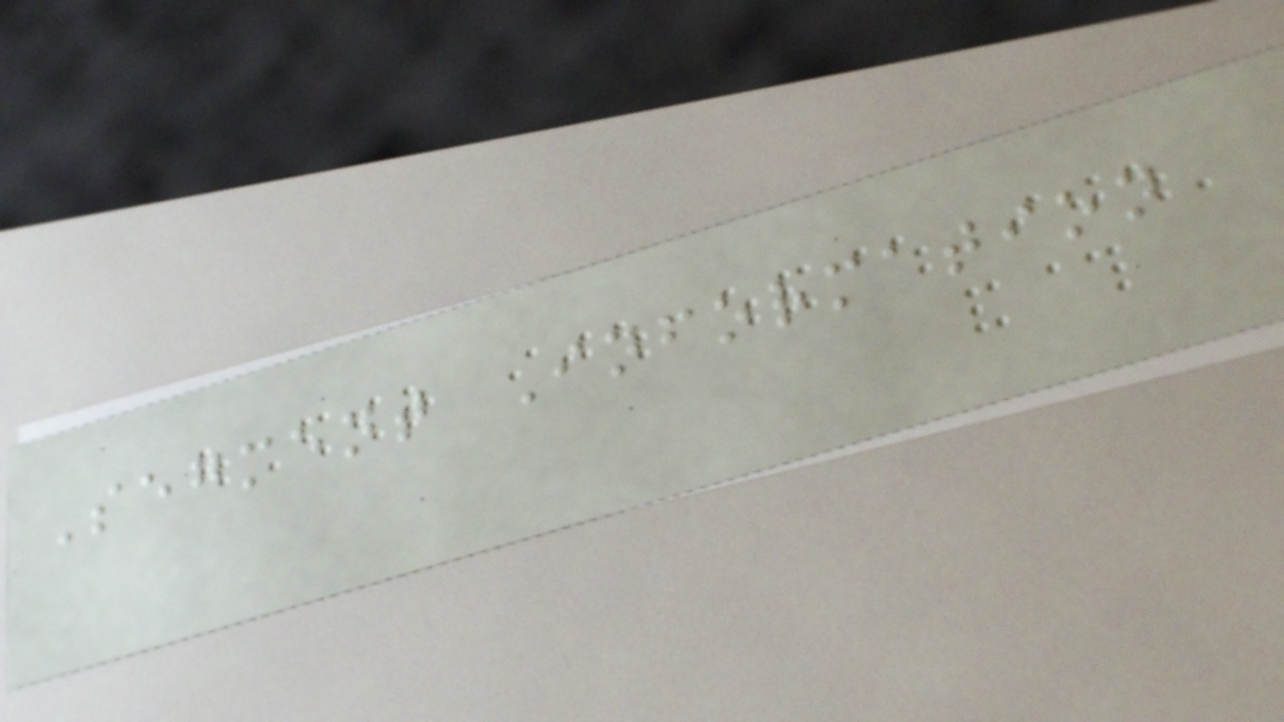Segment Information
